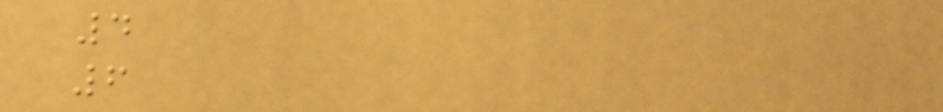4
6
